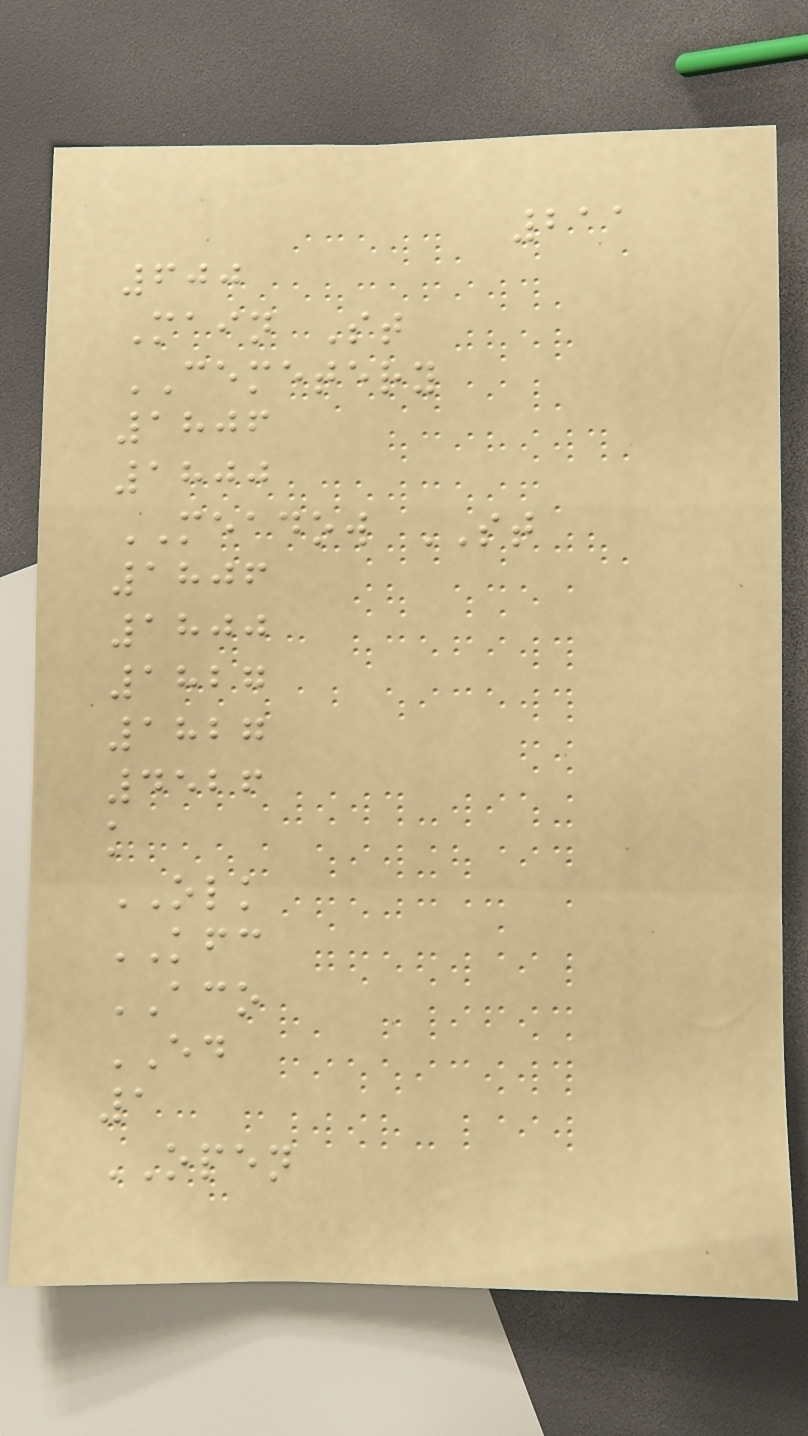211
600
Main St
CEMETERY
1806
1800
MEADOW ST
1806
1800
1827
1827
4526
k
OLK
KFC
ACO
ED
1
OPEN
